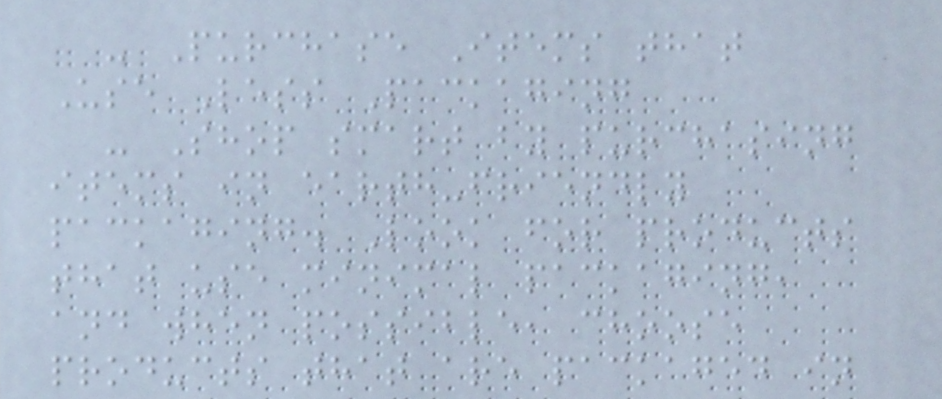- Purchase Items that
Use Less Packaging
- Shop smart by purchasing
items in earth-friendly
packaging. Look for products
that use minimal packaging,
and when possible, choose
products that are packaged in
